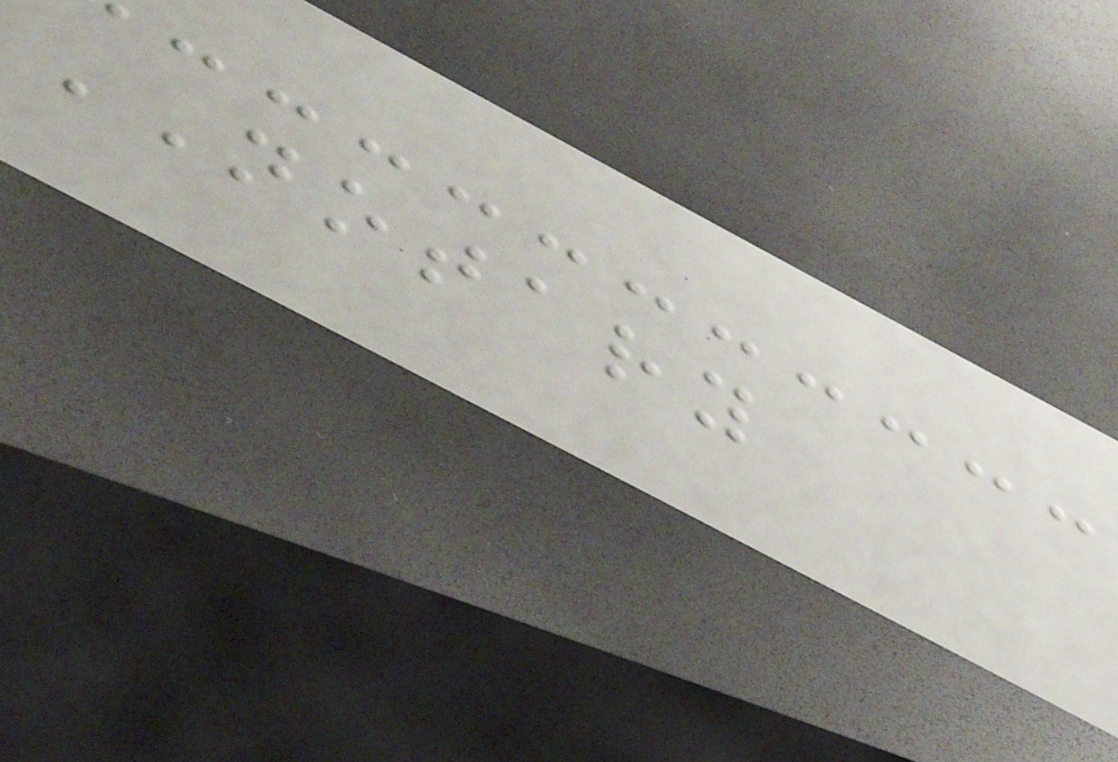NOTARY
